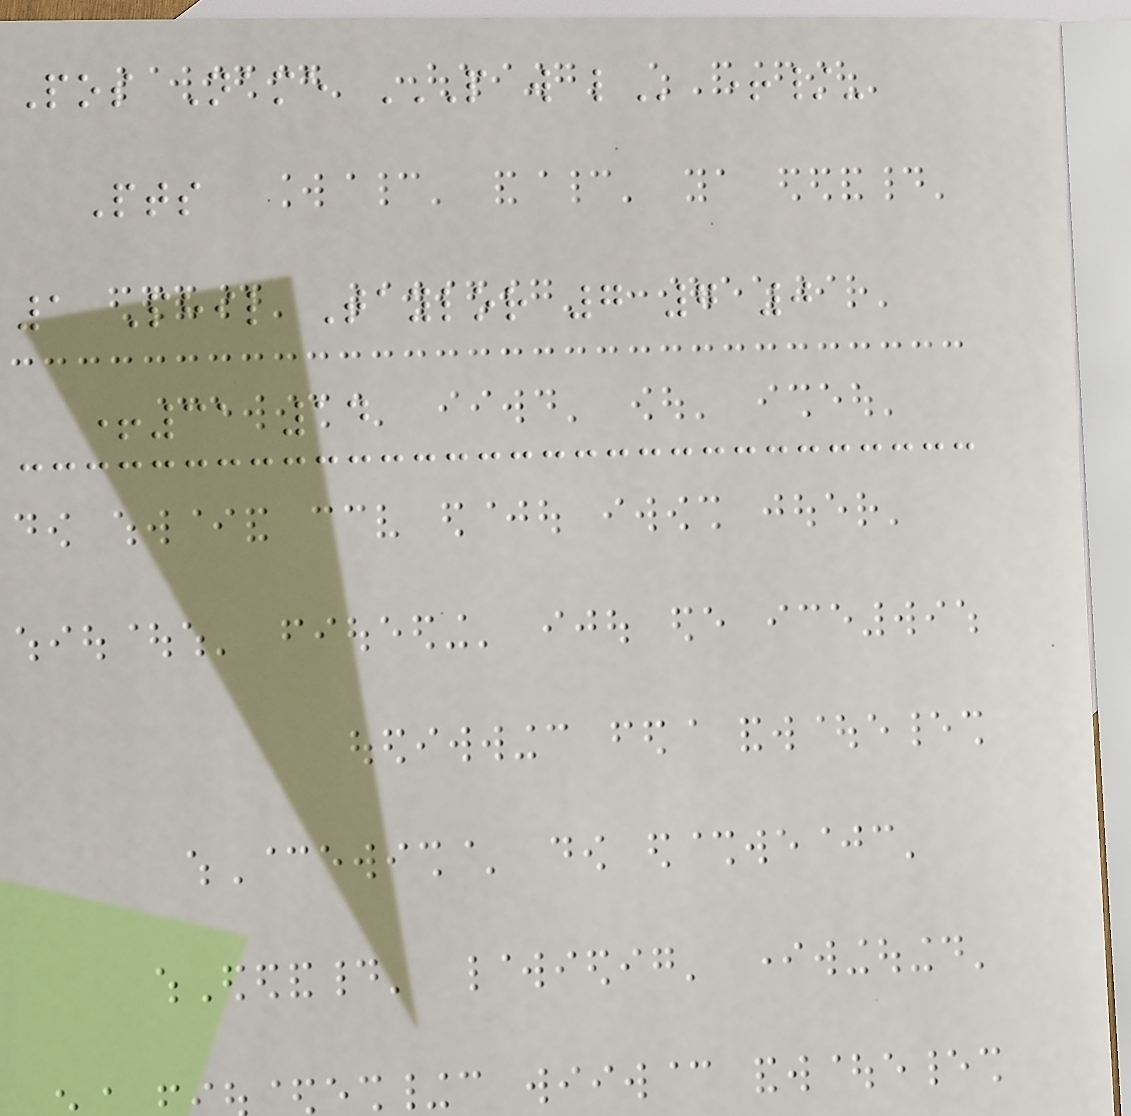Pos Name P W L +/-
Pts
1 Phil Taylor 7 7 0
+31 14
